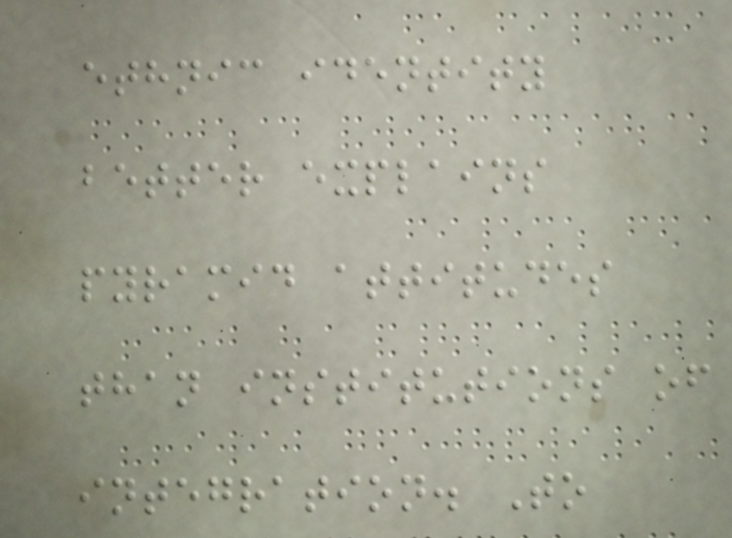ethnic identity
better explains
pyramid attitudes
than institutions of
integration. To
